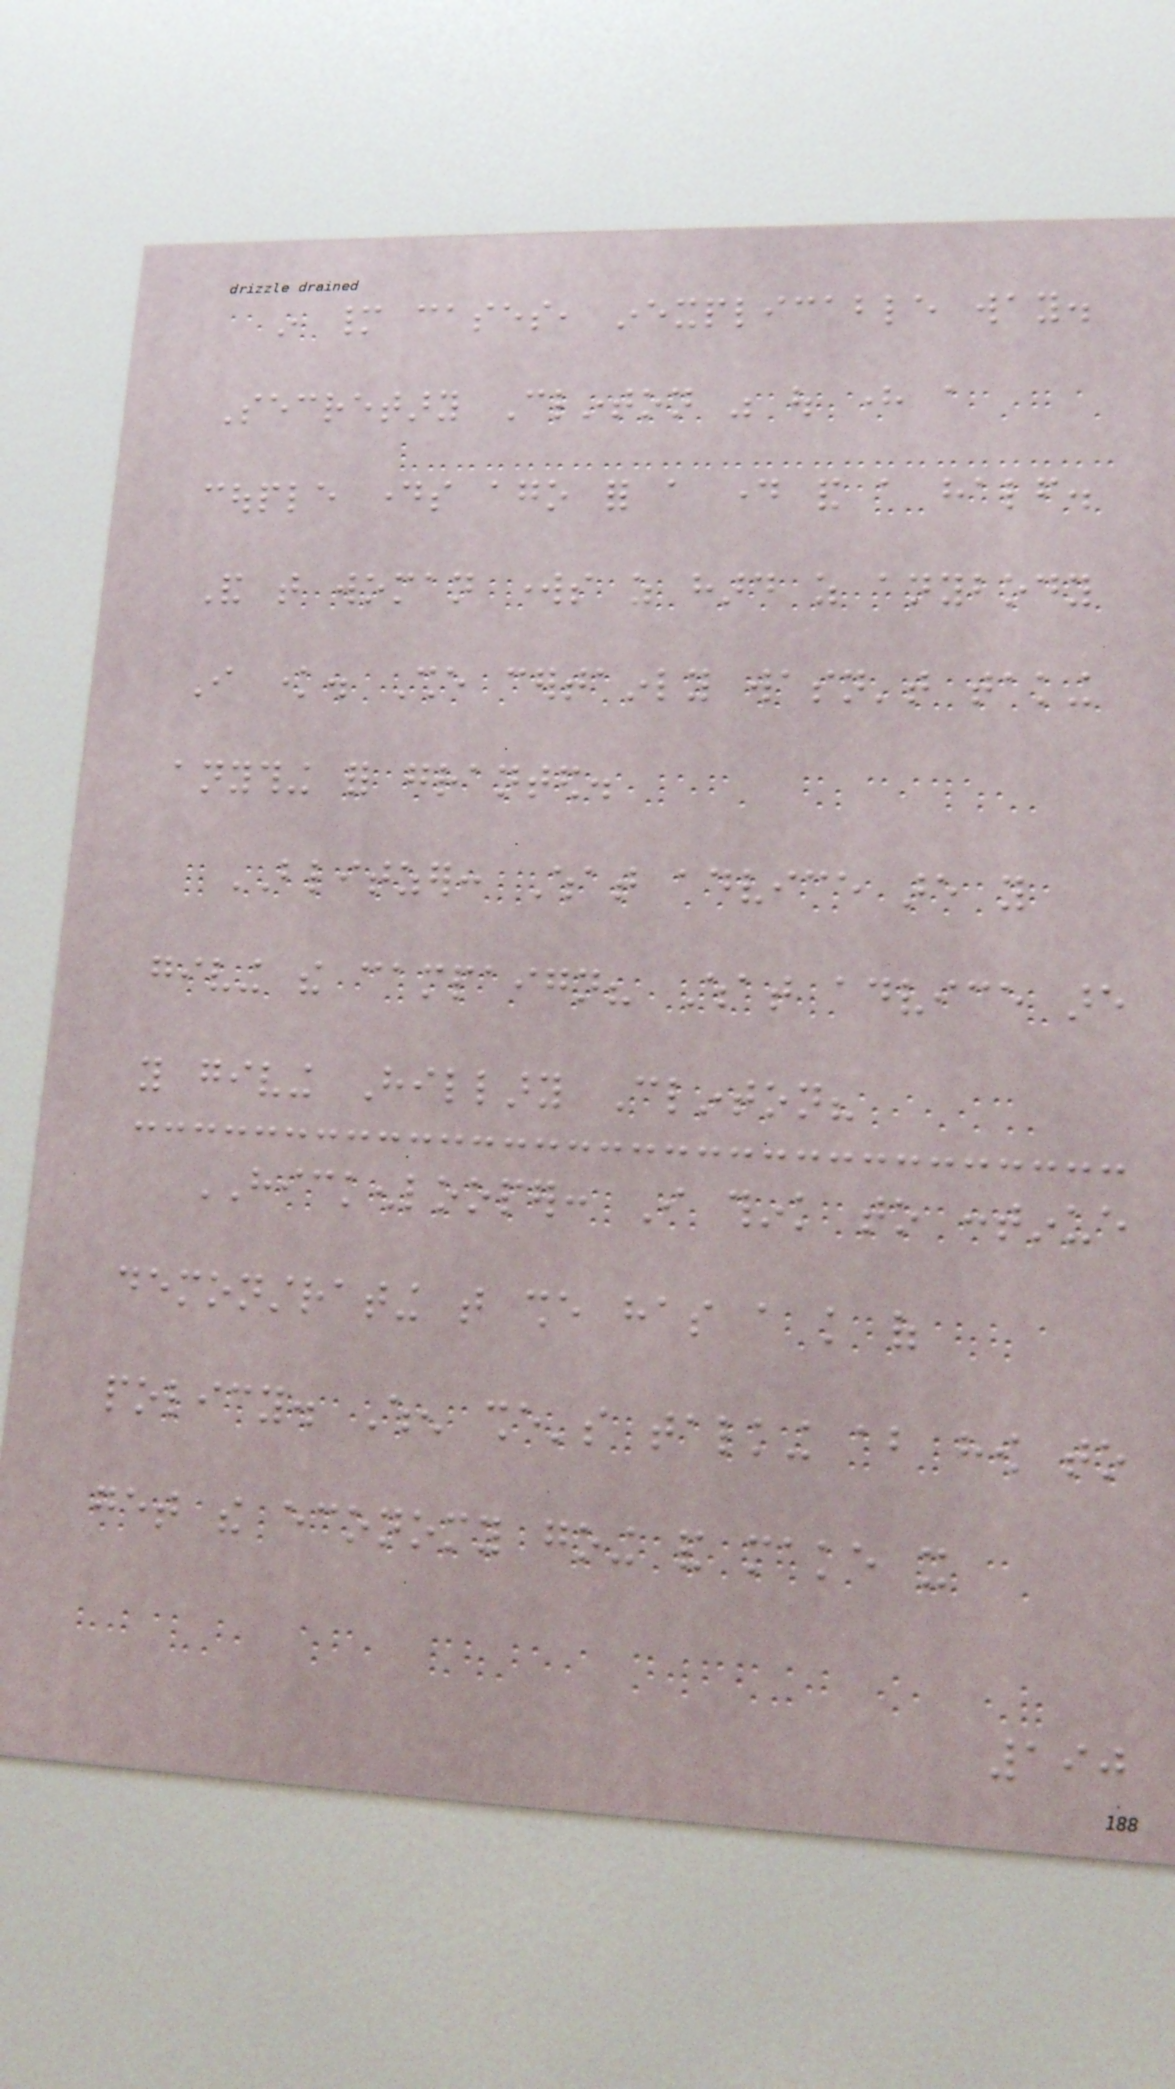in many cases, inexplicable way.
Secretary Clinton was out here a
couple days ago for a day and a half.
And that woman works as hard as anybody
I know. She certainly wasn't taking
anything for granted.
BLITZER: What advice are you
giving the campaign? What advice are
you giving Hillary Clinton?
HICKENLOOPER: I think to continue
demonstrating that she has a knowledge of
policy. When she's talking about how to
get the economy going and make it
190
